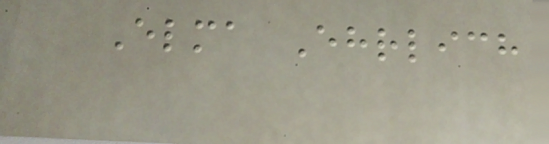Elma Ehrlich
